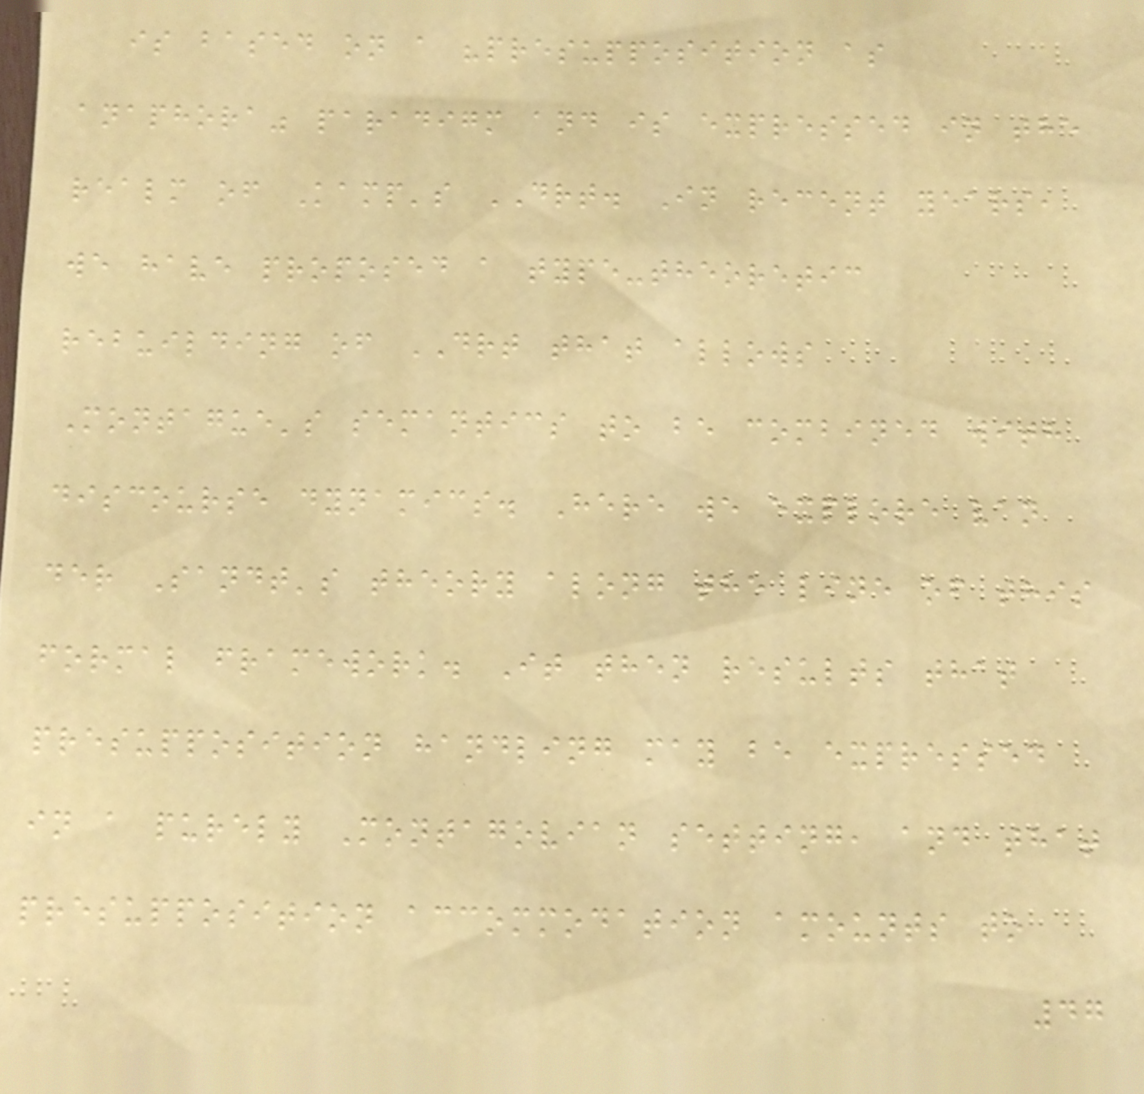is based on a "presupposition as
anaphora" paradigm and is expressed in the
realm of Kamp's DRT. In recent years,
we have proposed a type-theoretic
rebuilding of DRT that allows
Montague's semantics to be combined with
discourse dynamics. Here we explore van
der Sandt's theory along the line of this
formal framework. It then results that
presupposition handling may be expressed
in a purely Montagovian setting, and that
presupposition accommodation amounts to
47
